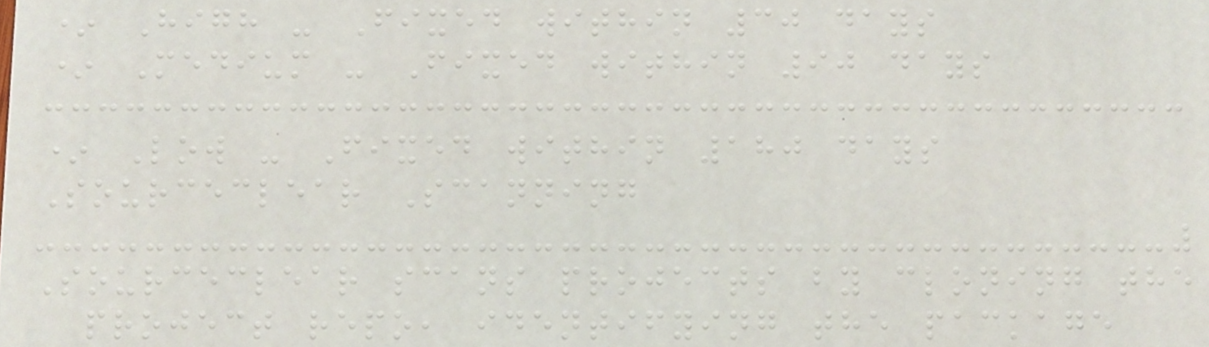* High - Fixed within 30 days
* Medium - Fixed within 90 days
* Low - Fixed within 180 days
Sourceclear Scanning
Sourceclear scans projects by cloning the
project repo, identifying the package
